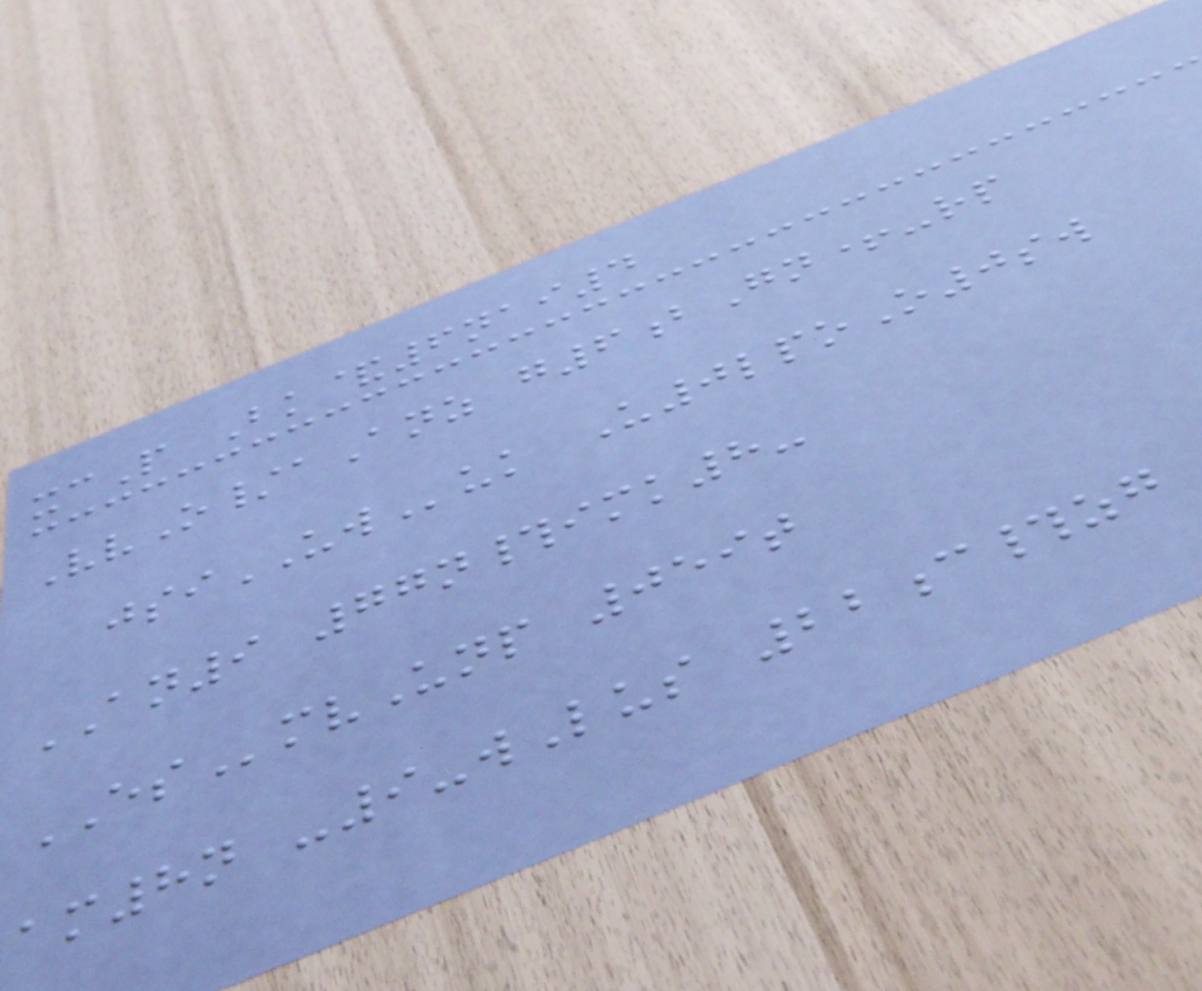xcP Bk&6nai4
VvO/aAnz g6bGn+-rp
jsiUWuk U0lpoO0sw
AN9 77n#imk8-
ESmvUnp 059t
am8n -9-wLus 22c#zg
